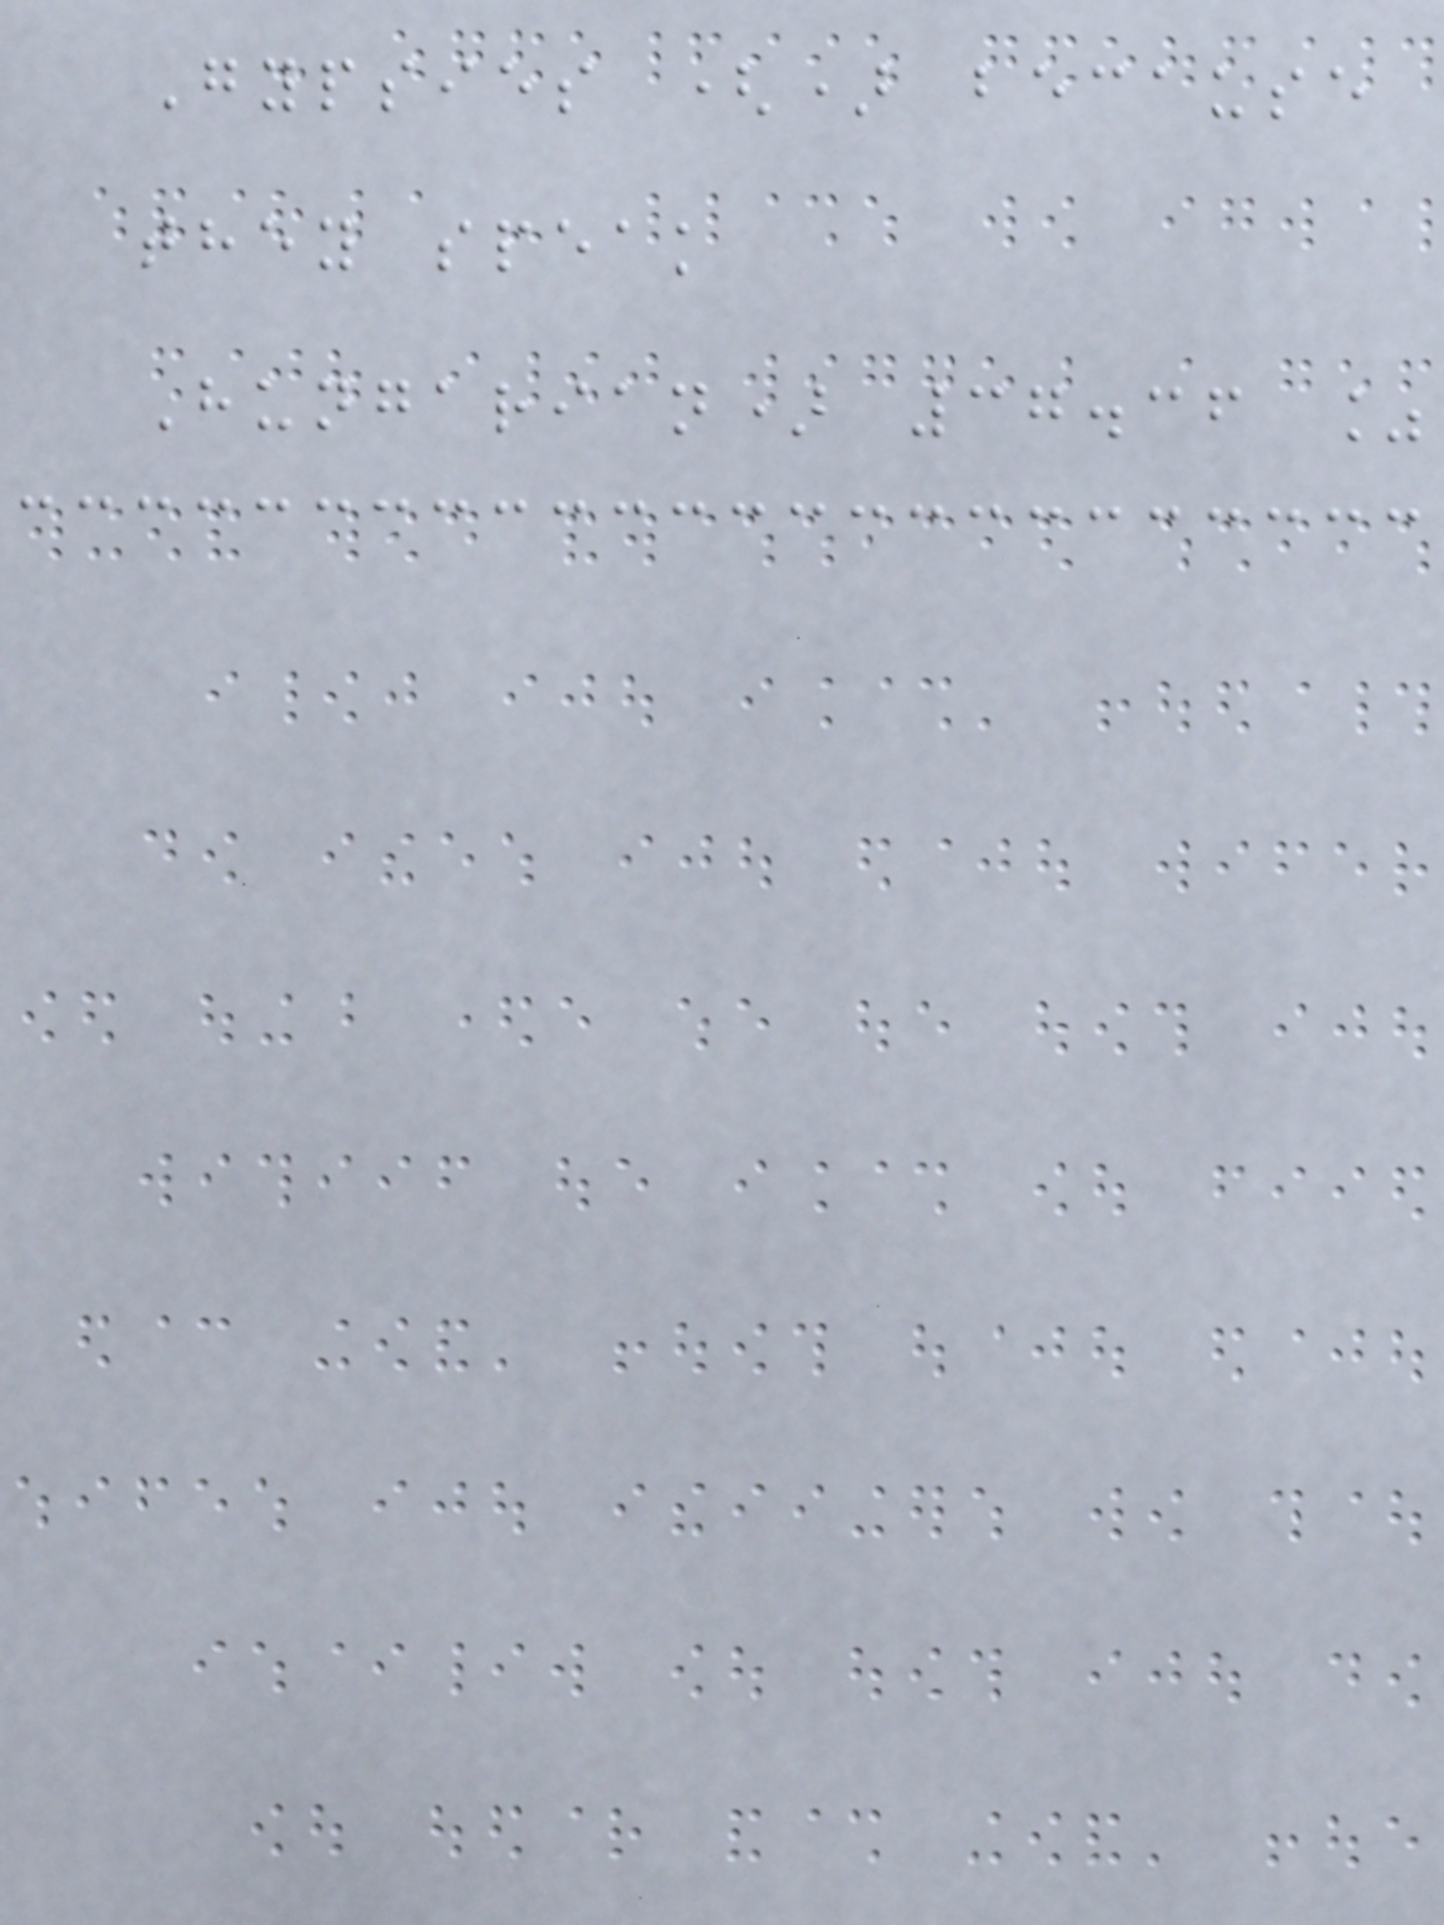Gypsies () because
they speak
Hungarian) 37.36 %
